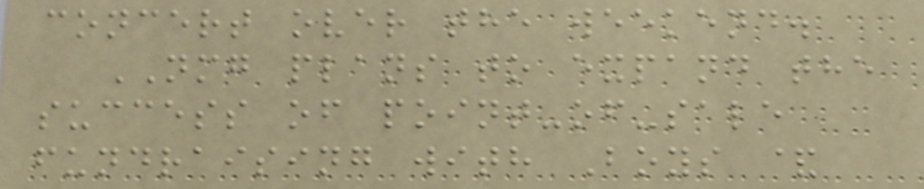concert over the weekend.
NMG plans to expand the
success of point-of-sale
fundraising with Boys &
